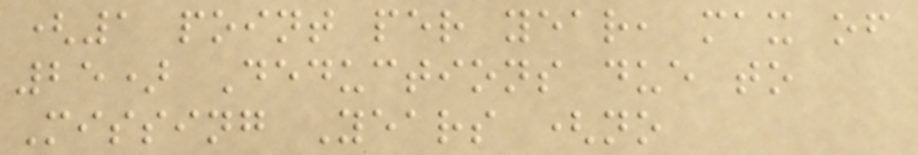(1 point per year, max of
25) Deductions due to
Missing Years (no
